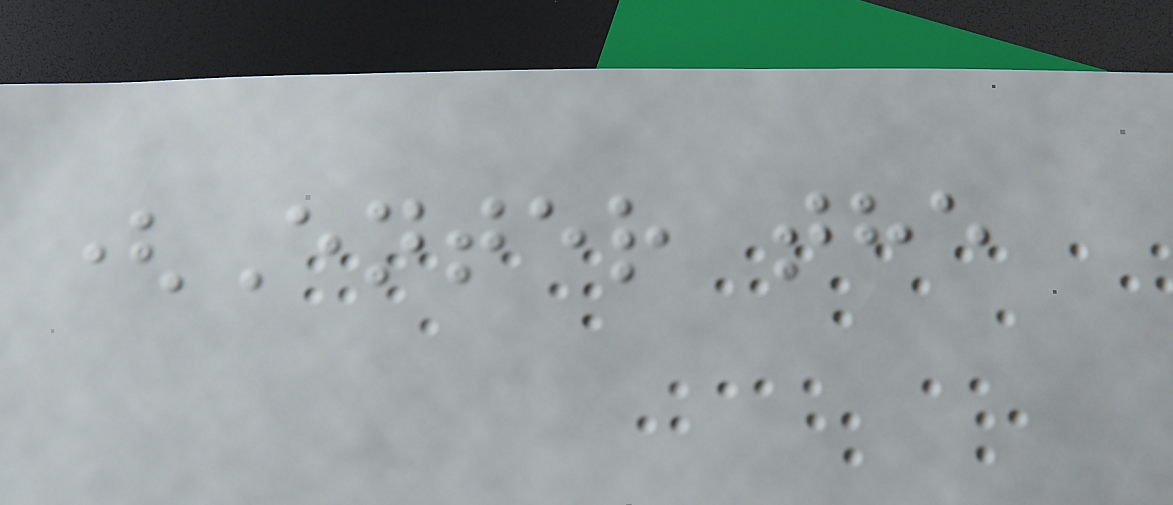(Enter the
